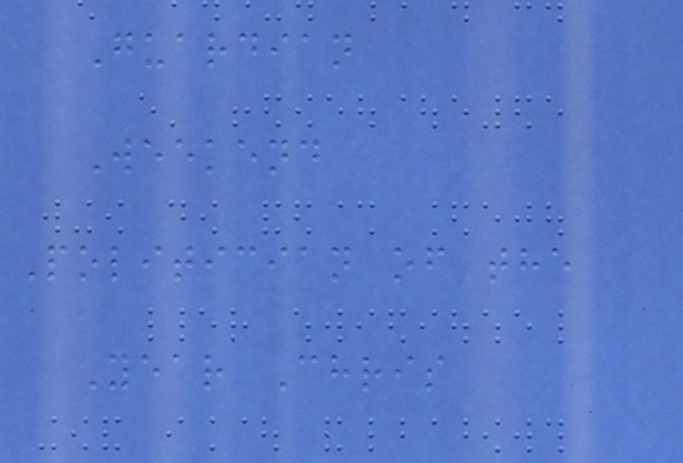Guardian
Weekend
Politician of the
Year Chris
